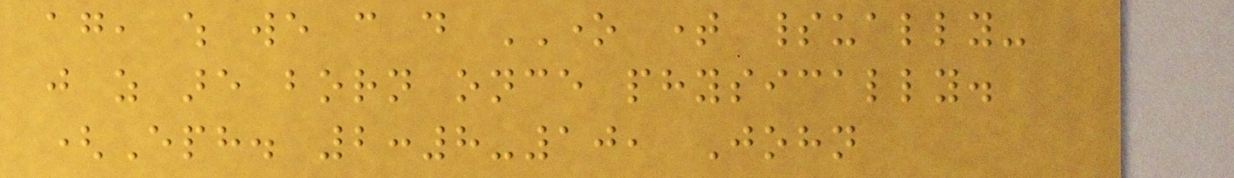again, which we can do ONE time spiritually-
just as are born once physically.
(Eph. 2:8-10, John
